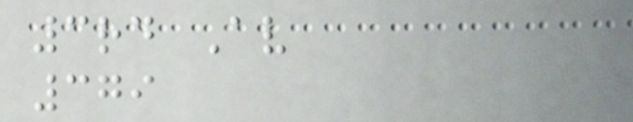3rd Av
379
